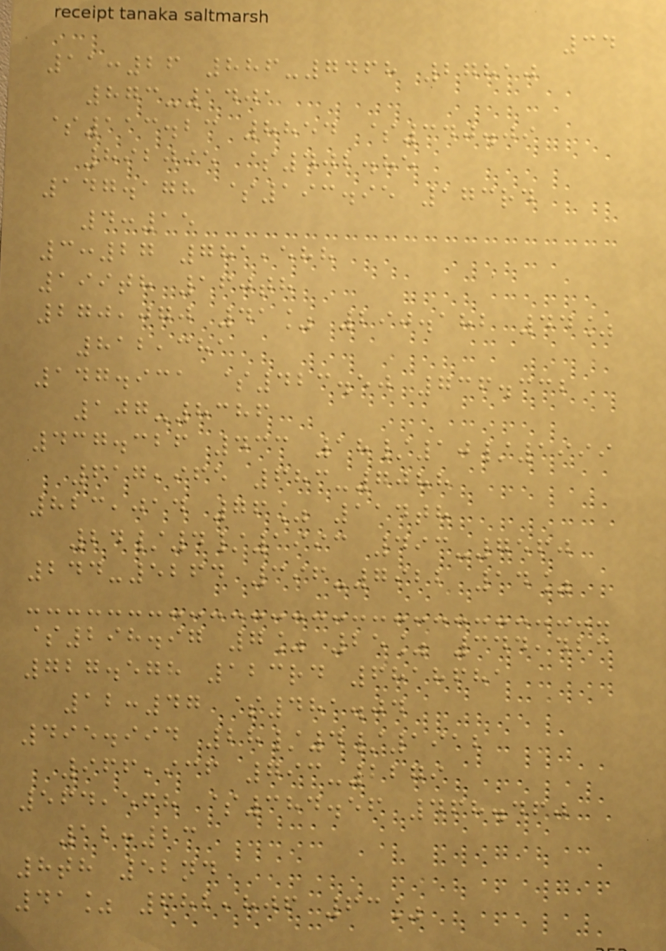34
11:26 886-7468 27810
873-1401
$113.23 8854 $340.09
892095 $402.85
147.178 $193.95 173rd
4:15
3:27 781,588
199th 160th
270,070 41% 290.182 44%
812,381
147.931 $423.50 736.332
107-8386
437.326 433 18/10/1999
617,965 683-7088
823,014 76% 114th
24/4/1993 493-7560
244-5264 396-7922 14%
$298.97 7% 25% 344,423
727.578 123rd 6818681
12:47 $481.04
495.994 28/4/1912
966,936 793-2279
564,568 $384.56 468.460
12:23
8th 52nd
41% 682,806 63%
